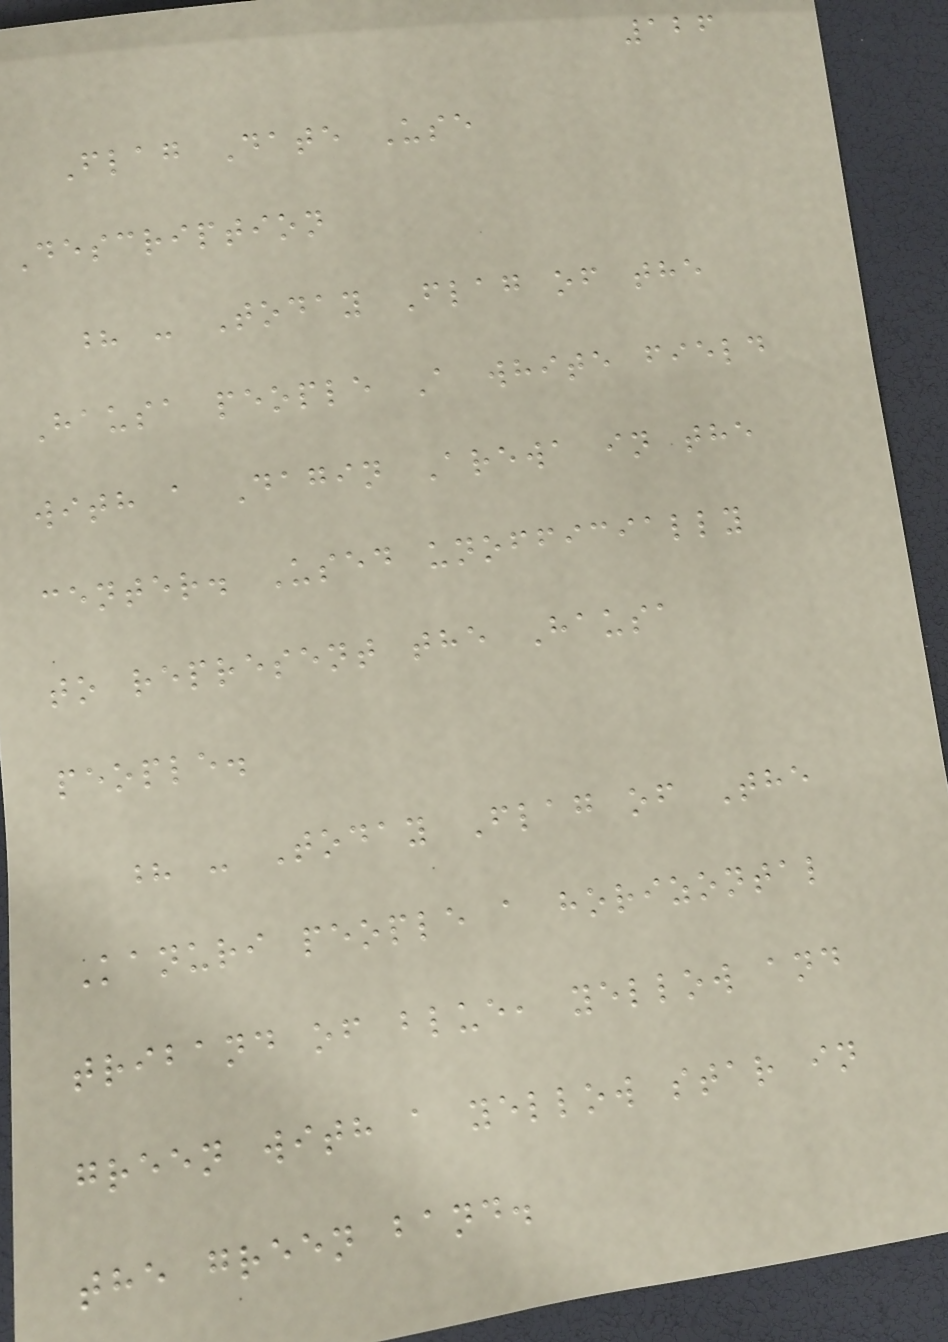126
Flag Date Use
Description
? - Today Flag of the
Hausa people A white field
with a Dagin Arewa in the
center. Used unofficially
to represent the Hausa
people.
? - Today Flag of The
Kanuri people a horizontal
triband of blue, yellow and
green with a yellow star in
the green band.
